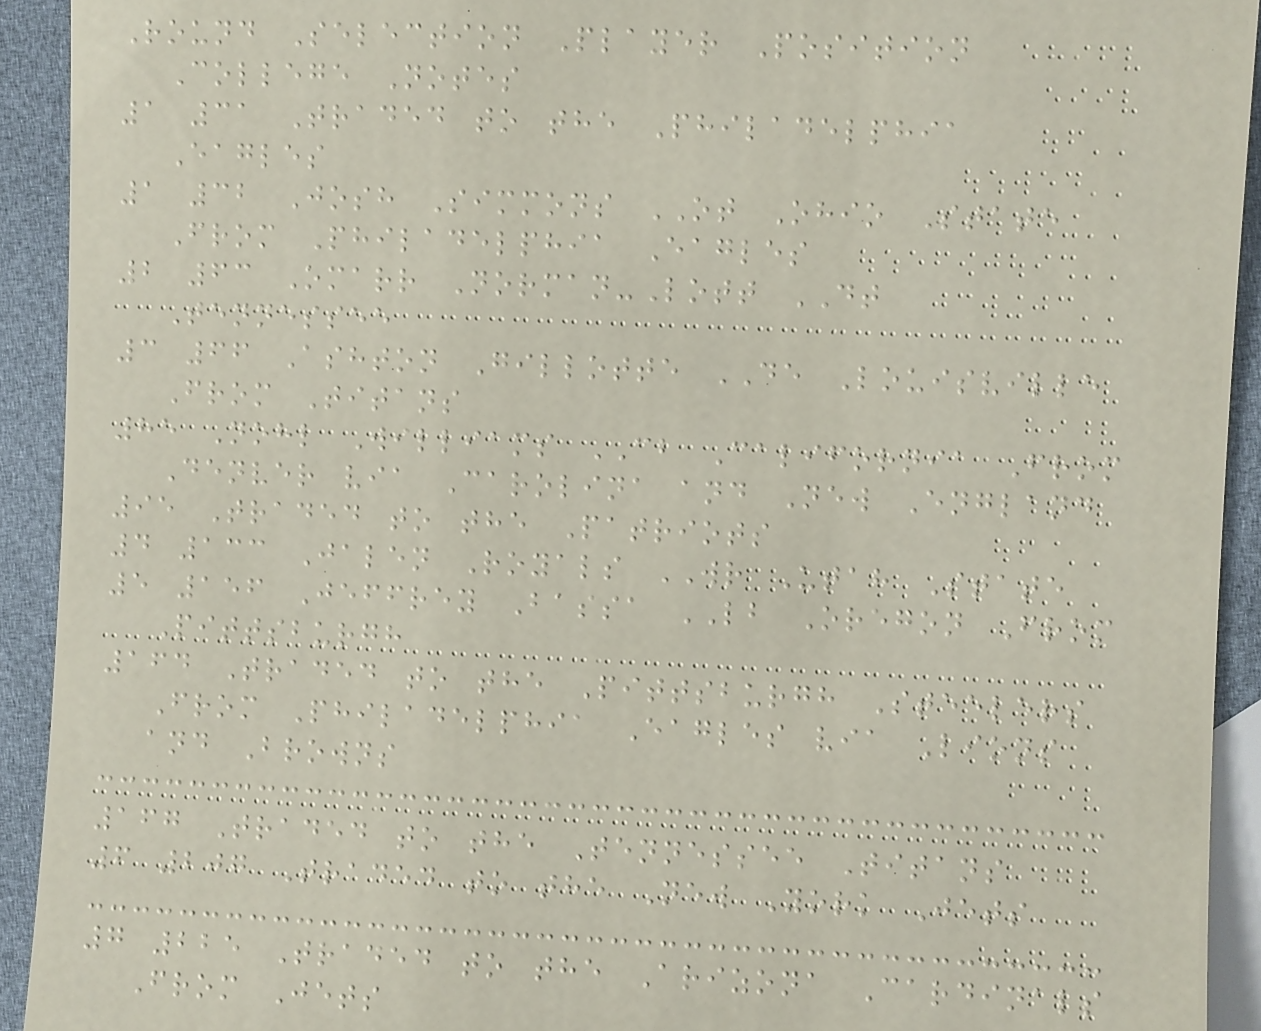Round Selection Player Position
College Notes
1 31 Traded to the Philadelphia
Eagles
1 32 Josh Simmons OT Ohio State
From Philadelphia Eagles
2 63 Omarr Norman-Lott DT
Tennessee
3 66 Ashton Gillotte DE Louisville
From Titans
85 Nohl Williams CB California From
Denver via Carolina and New England
95 Traded to the Patriots
4 133 Jalen Royals WR Utah State
5 156 Jeffrey Bassa LB Oregon From
Pittsburgh
164 Traded to the Pittsburgh Steelers
From Philadelphia Eagles via Lions
and Browns
167 Traded to the Tennessee Titans
6 207 Traded to the New York Jets
7 225 Traded to the Arizona Cardinals
From Jets
